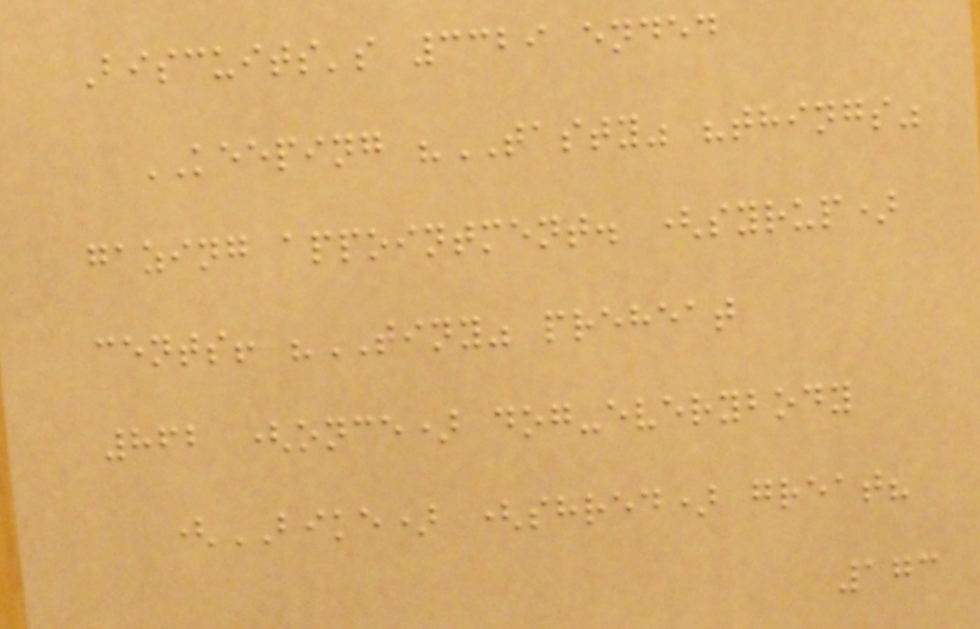Biscuits's 3329 ended
KEEPING "TASTY" "things"
gazing appointment. (syrup)
cents! "TINY" preheat
862 (once) dog-everybody
(BIKE) (shred) great?
173
